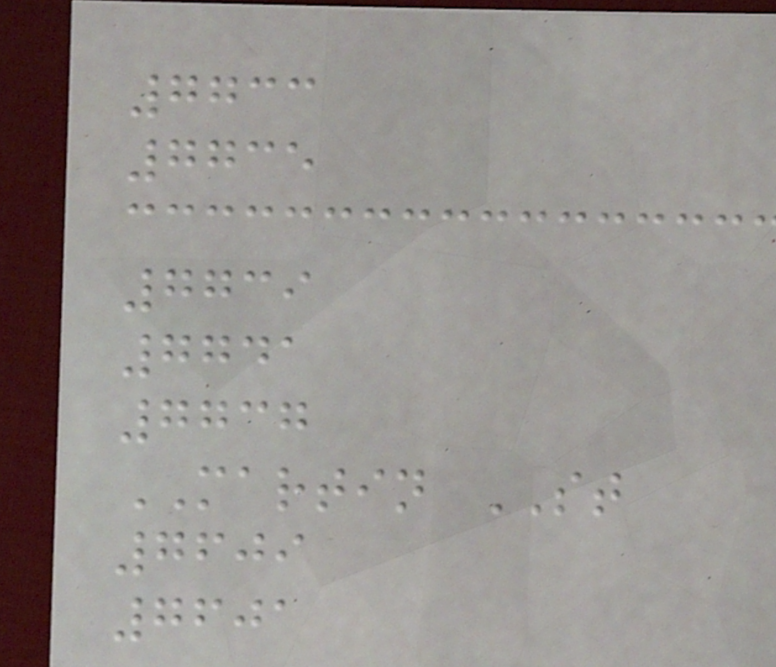7733
7735
7739
7741
7737
MARTIN ST
7609
7601
